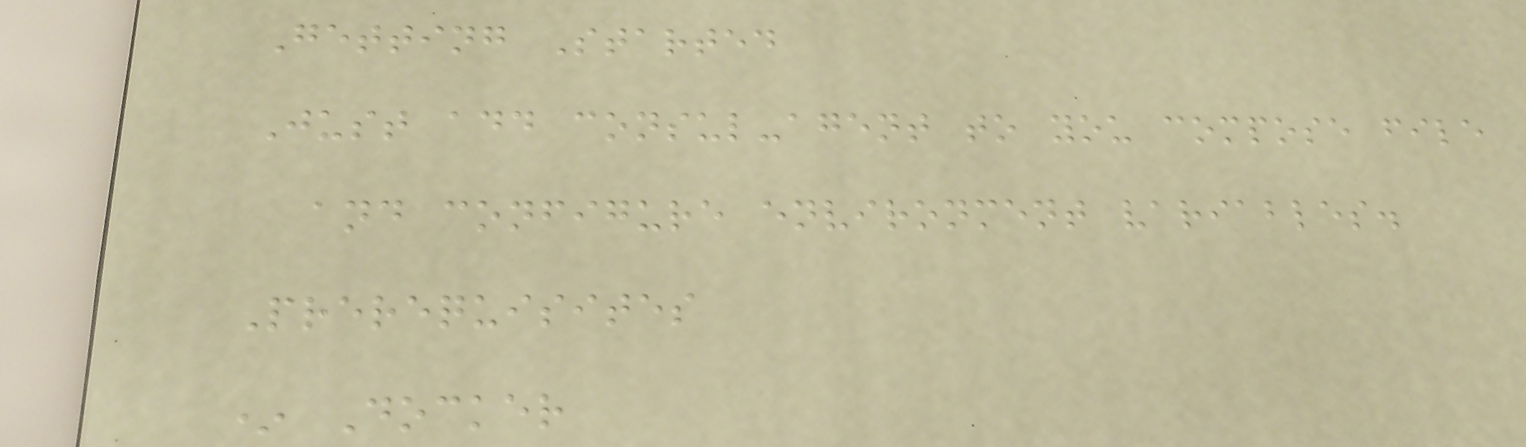Getting Started
Just add consul-agent to you compose file
and configure environment variables.
Prerequisites
* Docker
